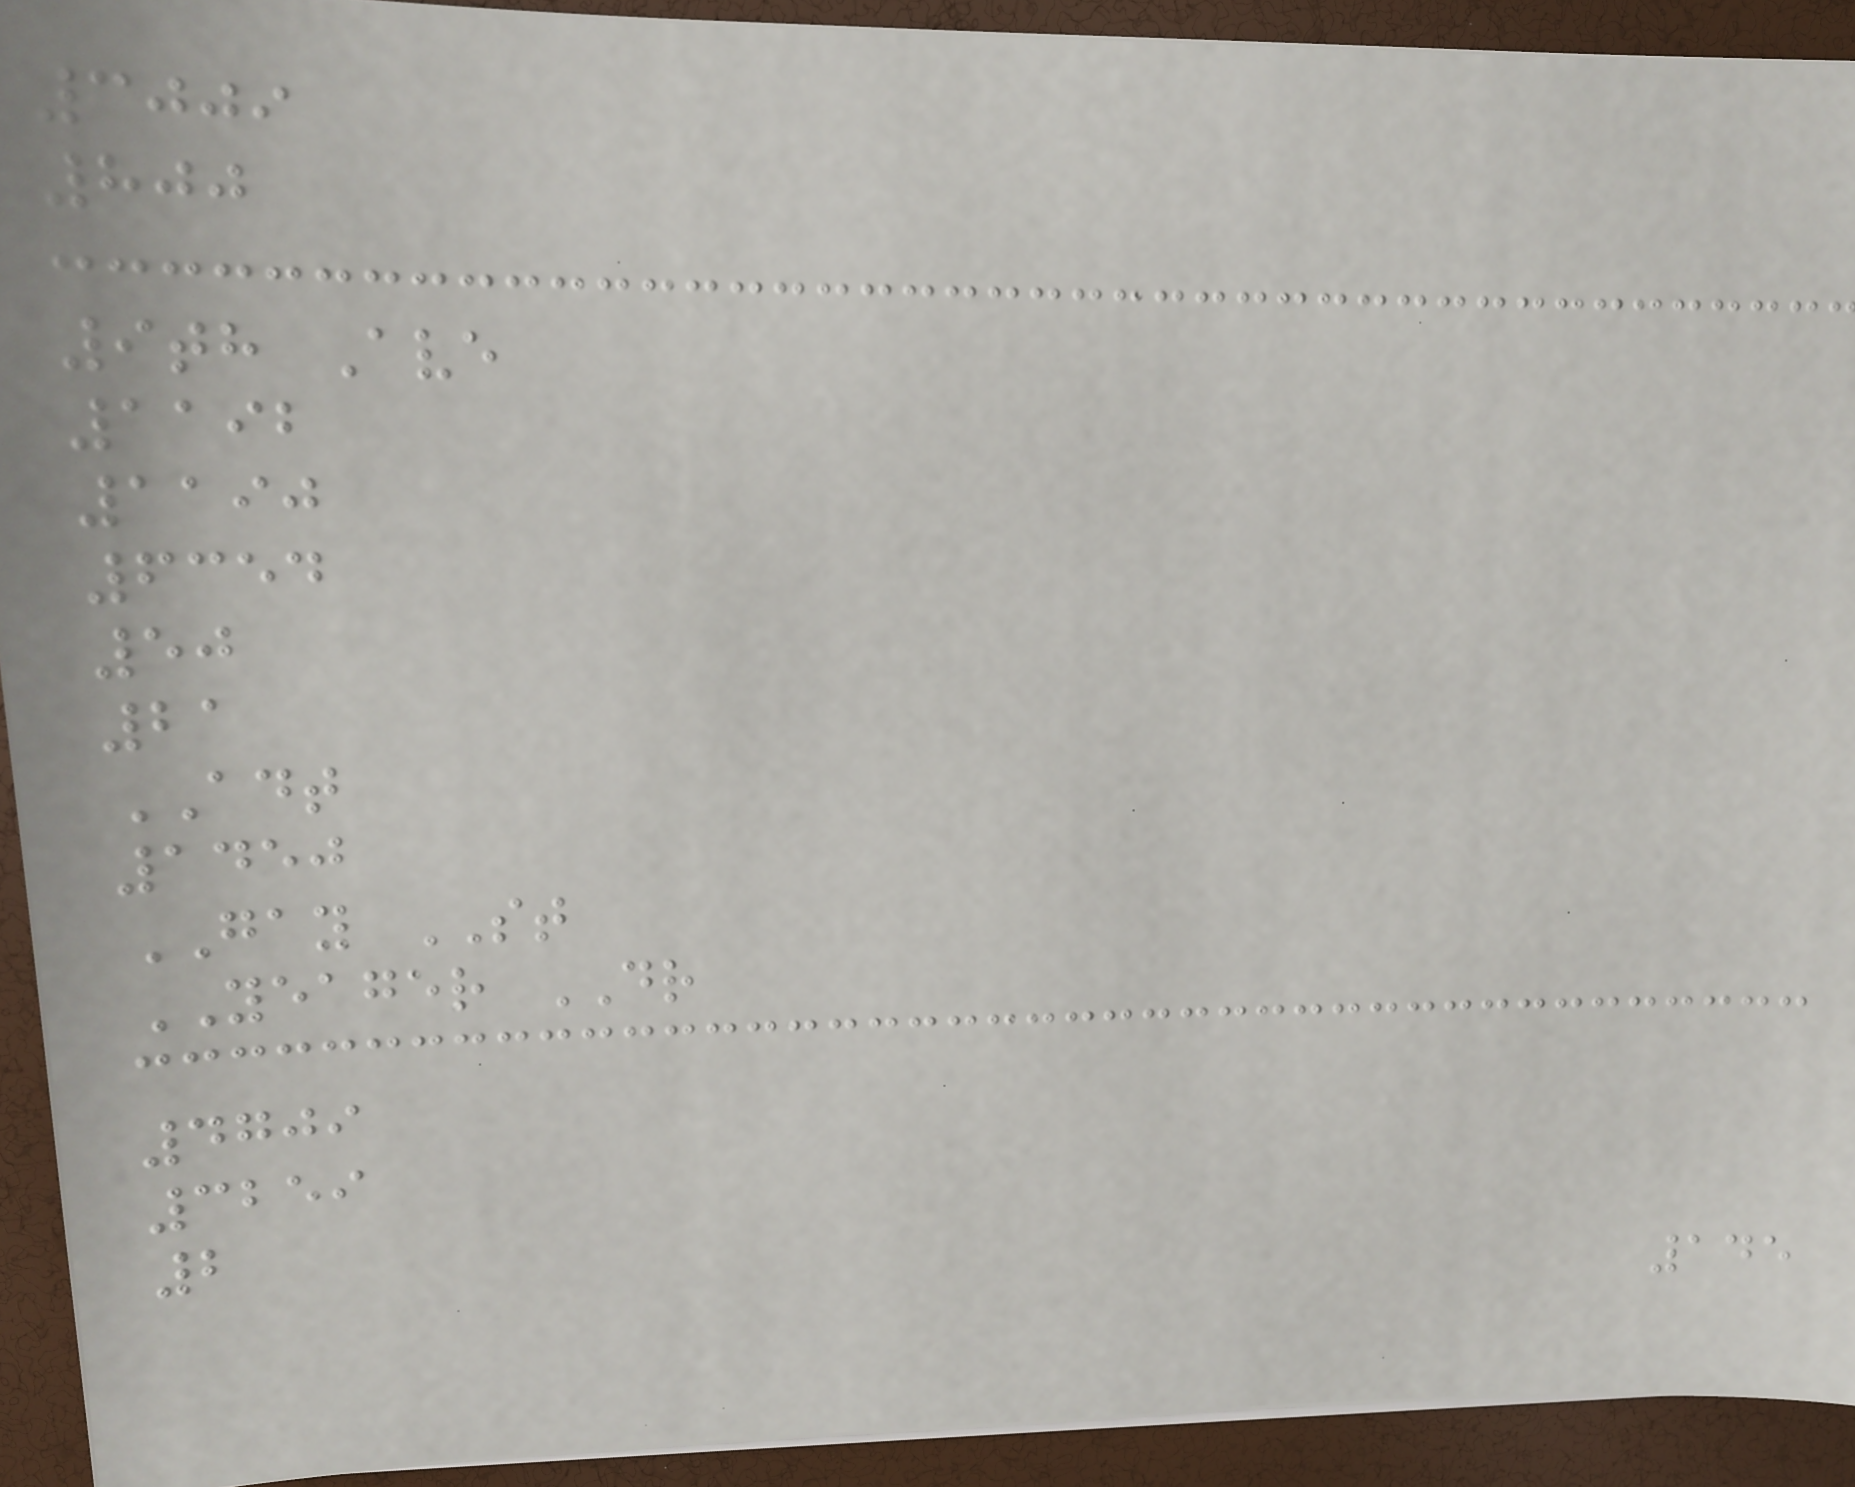3009
800
9th Ave
1192
1190
6354
50
21
ADT
1450
GAY ST
YEAGER DR
4709
3259
2
145
